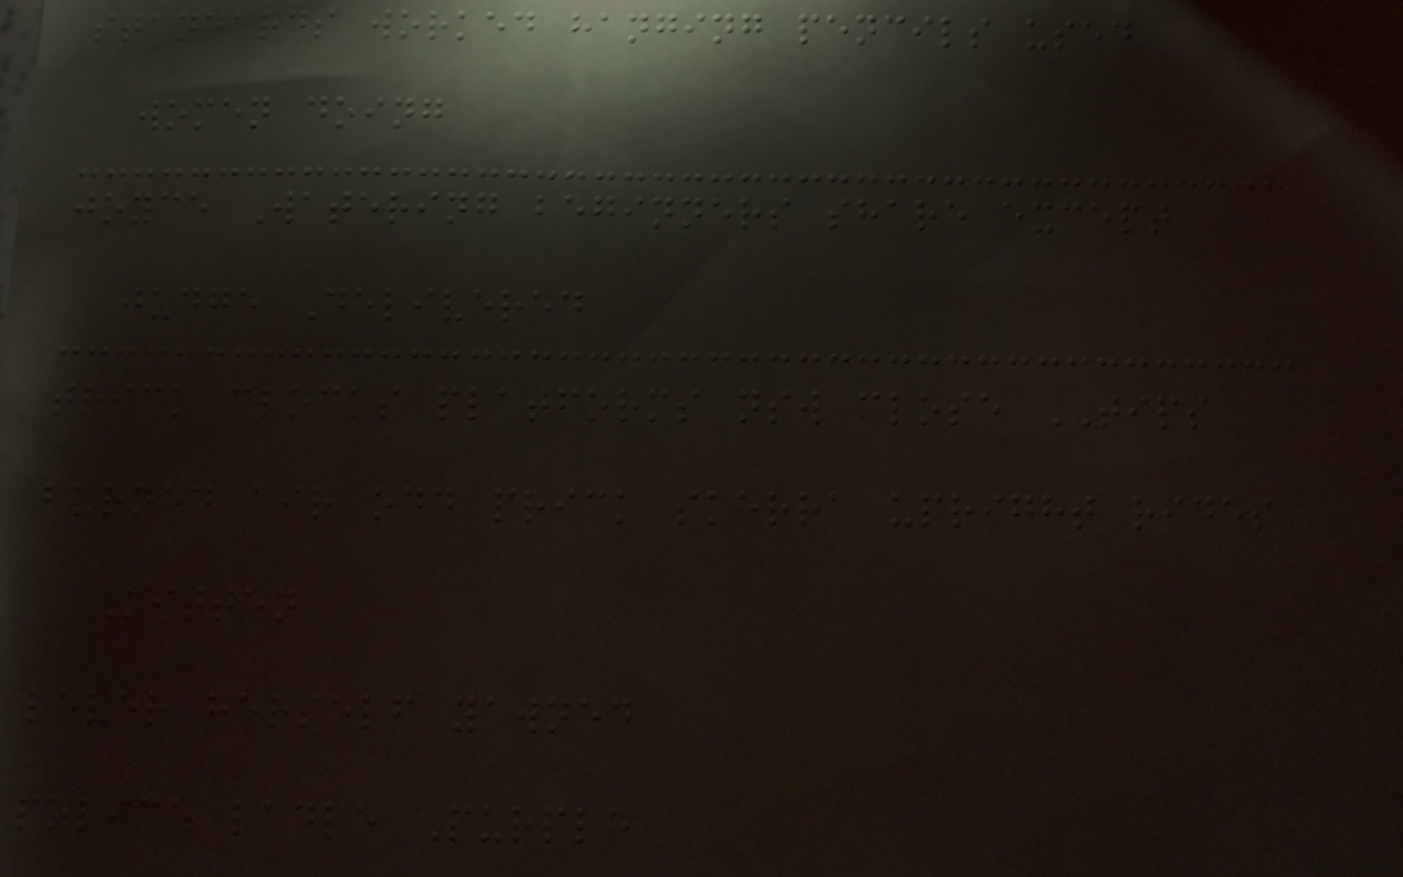standards worked hanging pencils used
women doing
joyce Watering beginners share except
judge Delivered
trick clocks platforms nsw close TIPS
burned air odd prick skerra upright rides
Kitten
lever herself yawned
police ladle Purple
